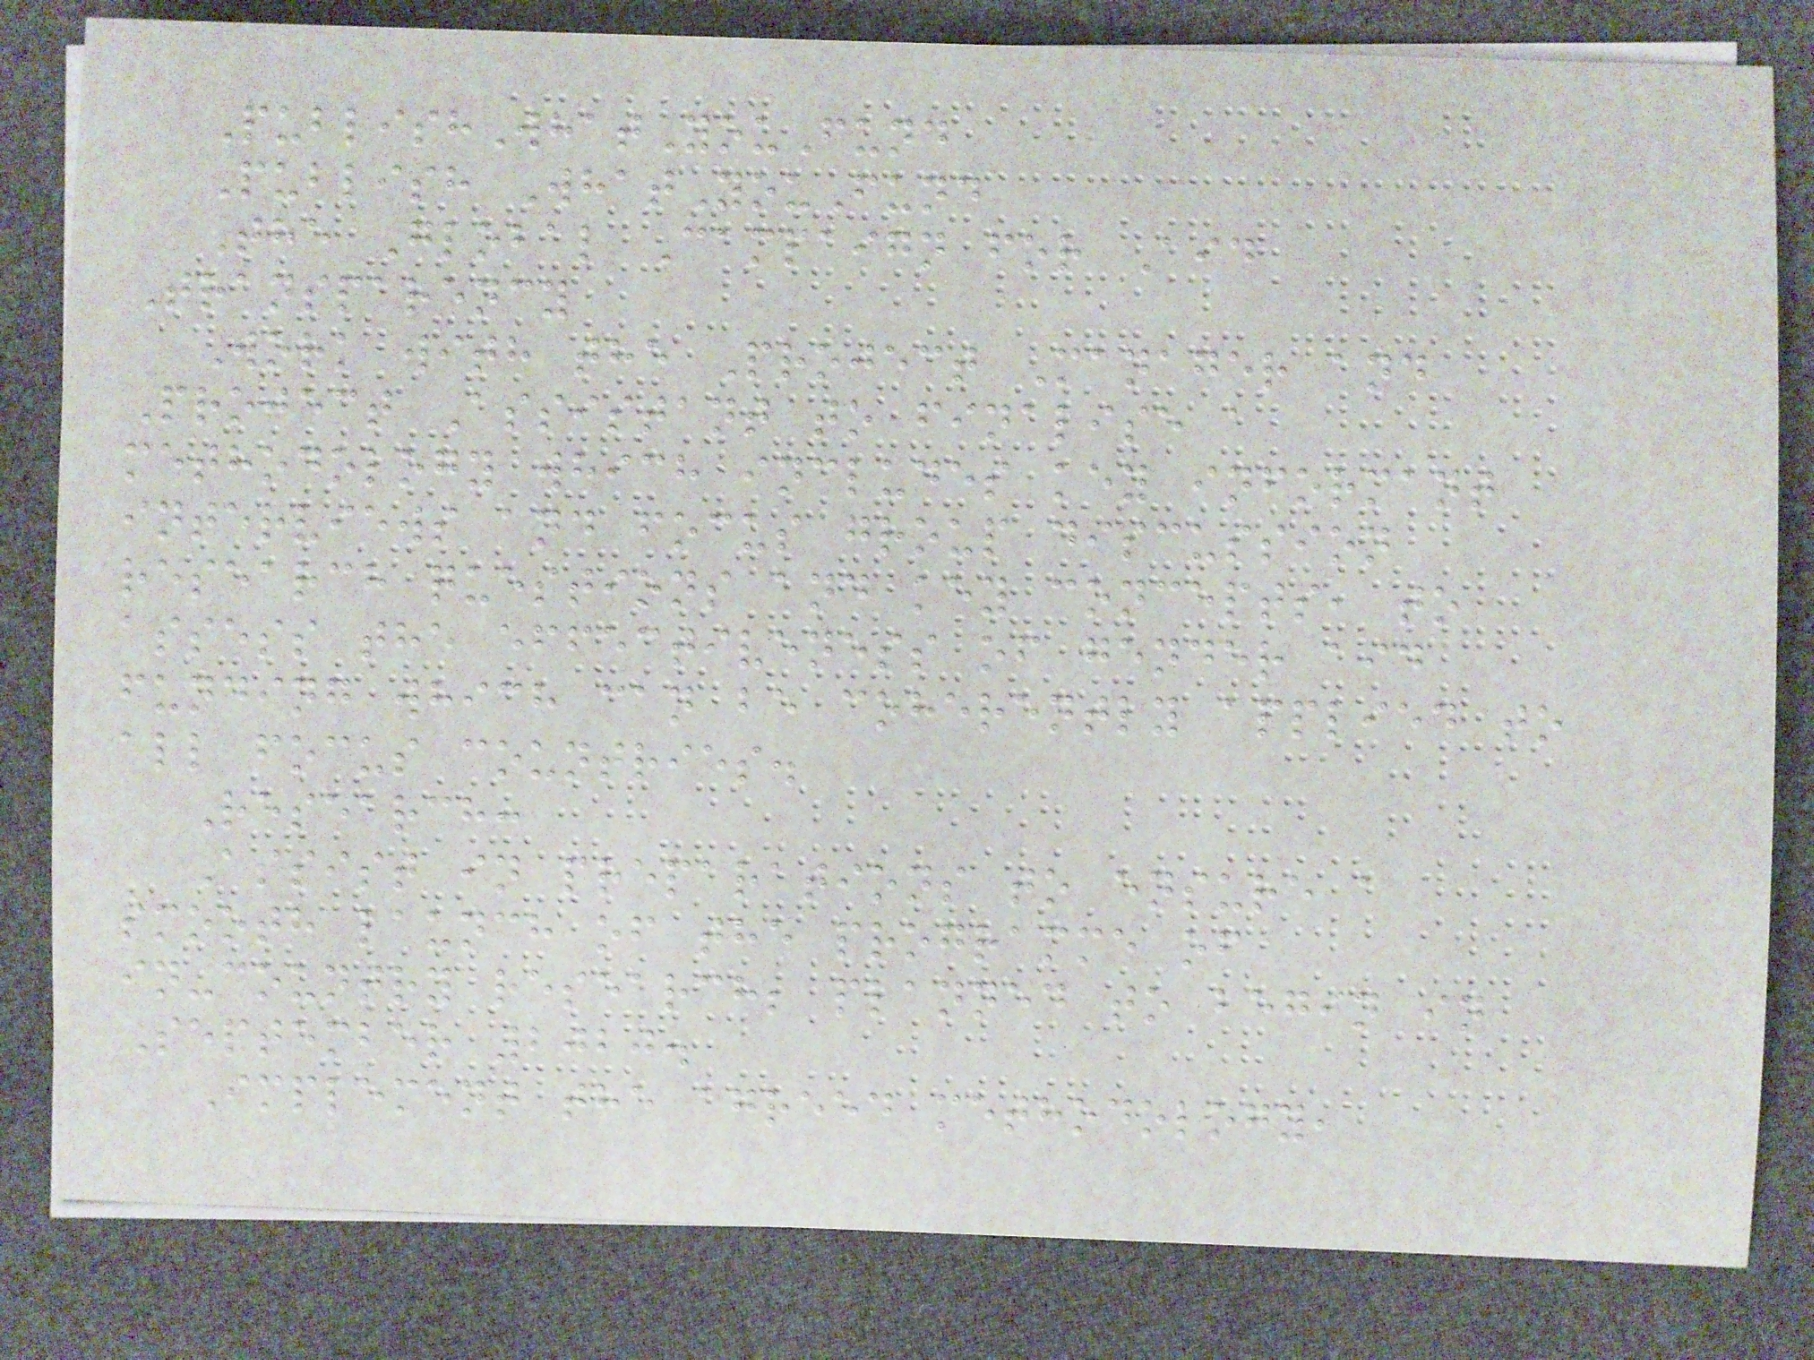PublishWhatYouFund
Publish WhatYouFund
The Global Campaign for Aid
Transparency
Work with the Project Manager and
Project Assistant to finalise a
methodology which includes key informant
interviews and focus group discussion
research questions and key concepts, to
assess the effectiveness of gender aid
funding which can be coherently applied to
all focus countries.
Research:
Assist in preparations to ensure a
smooth launch of the programme of
in-country research; planned to begin in
September 2020.
Implement the agreed methodology,
